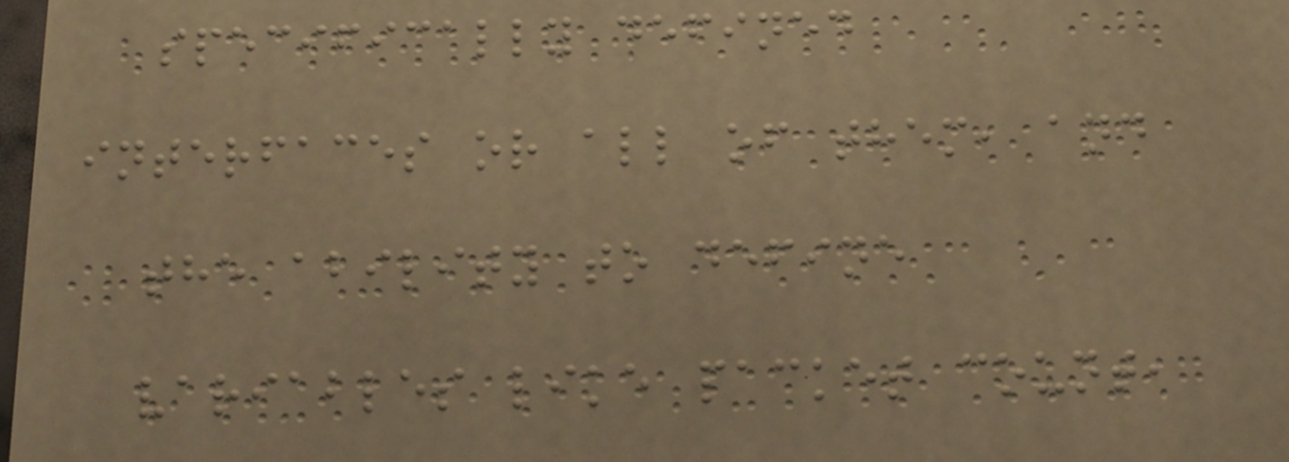specifically defined
interfaces or all of them, and
the ability to define
variables like packet count,
